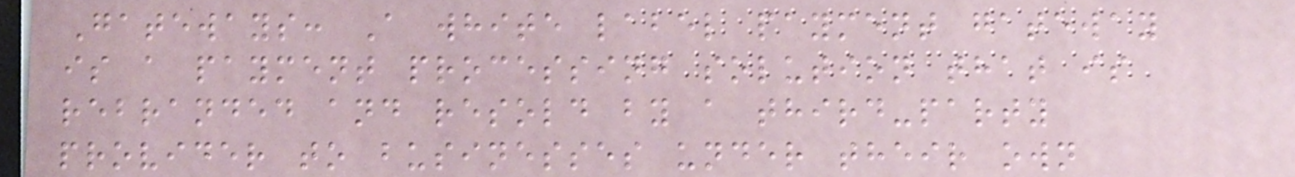Gateways: A white label payment gateway
is a payment processing solution that is
rebranded and resold by a third-party
provider to businesses under their own
